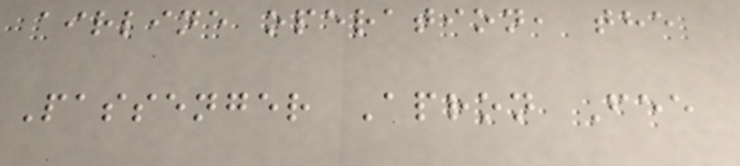airline operation, the
Passenger Apron Fee
